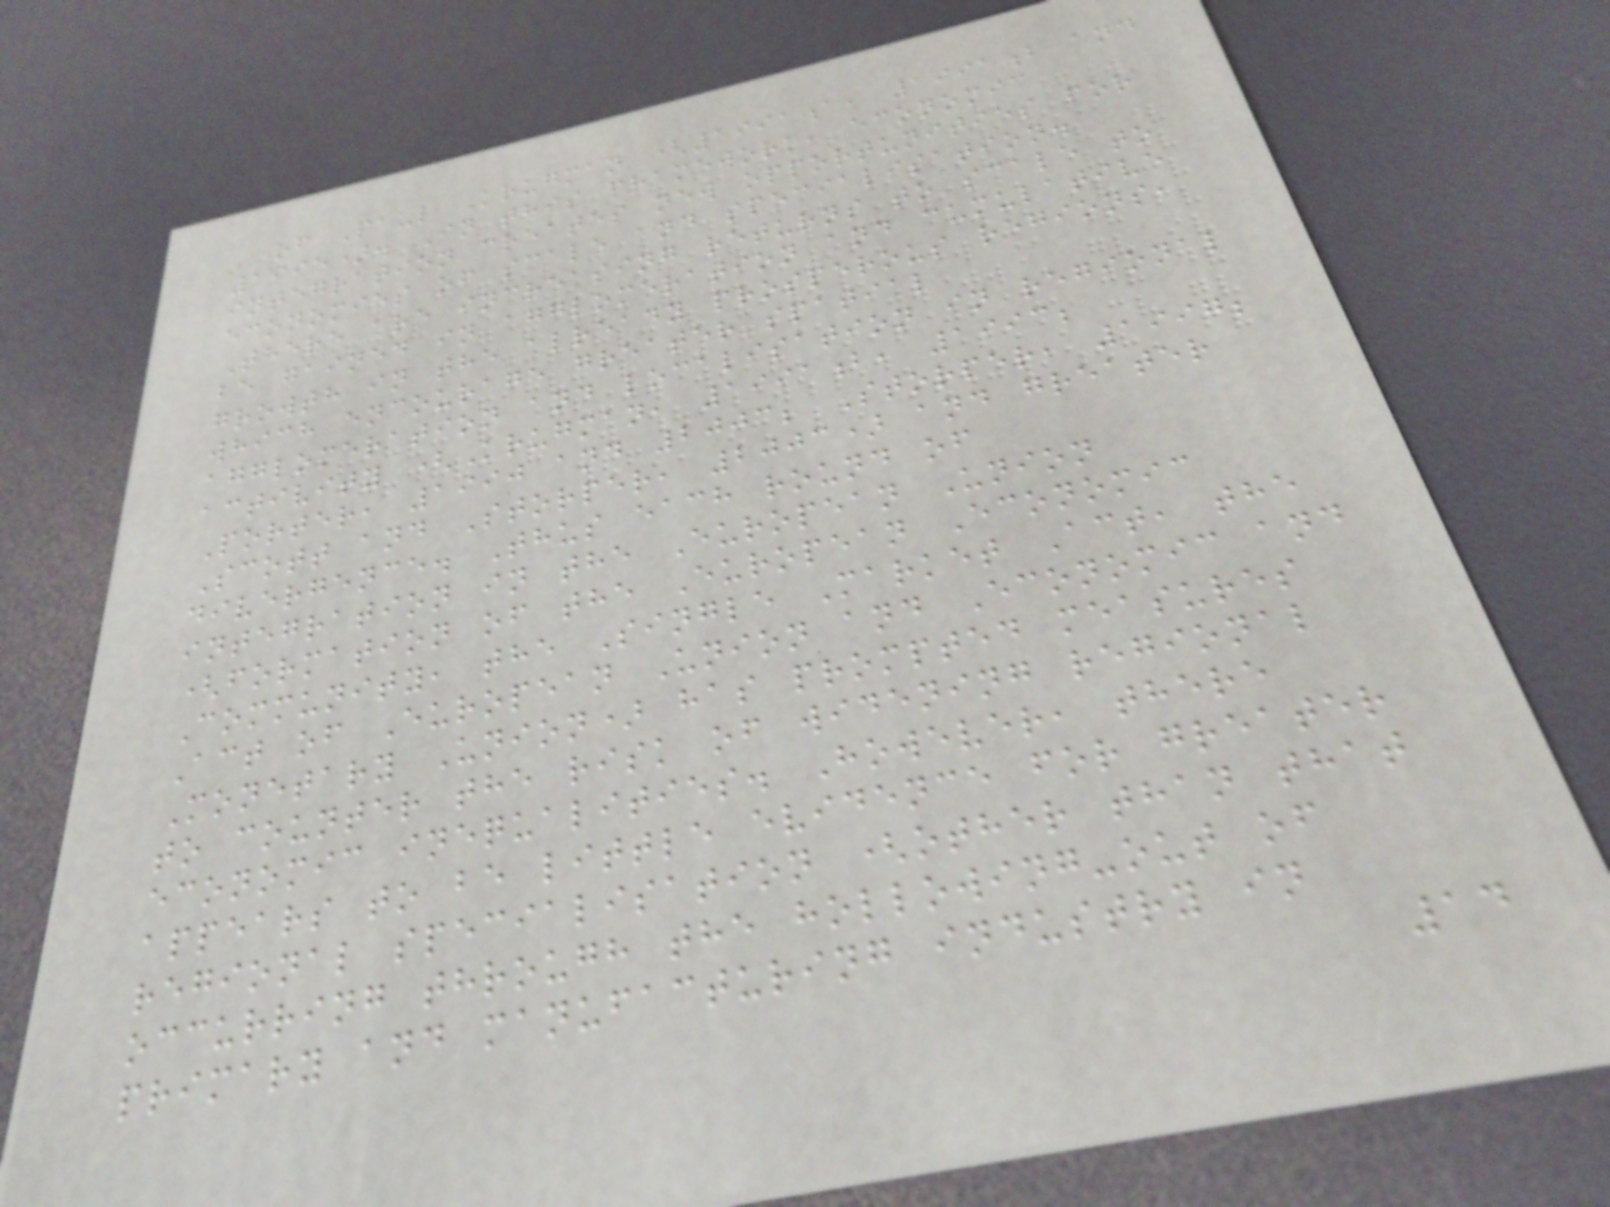of Paul Krugman (1991a, 1991b and
1995). In this framework, economic
integration creates new opportunities for
economies of scale and specialisation.
There are increasing returns to scale to
be gained in agglomeration and cumulative
growth in the already prosperous regions,
which encourage greater spatial
agglomeration and localisation in regional
activity (Krugman, 1991b, 1993;
Porter, 1990 and 2003; Storper, 1997;
Scott and Storper, 2003) and greater
divergence. Thus each round of
integration in the European Union
(formation of the European Economic
Community, the Single Market Act, the
Act of European Union and Economic and
Monetary Union) has prompted measures
to counter the risk of widening regional
economic inequalities. However, there
appears to be little evidence for greater
regional specialisation (other than that
occurring through the hollowing-out of
primary and manufacturing industry in
14
